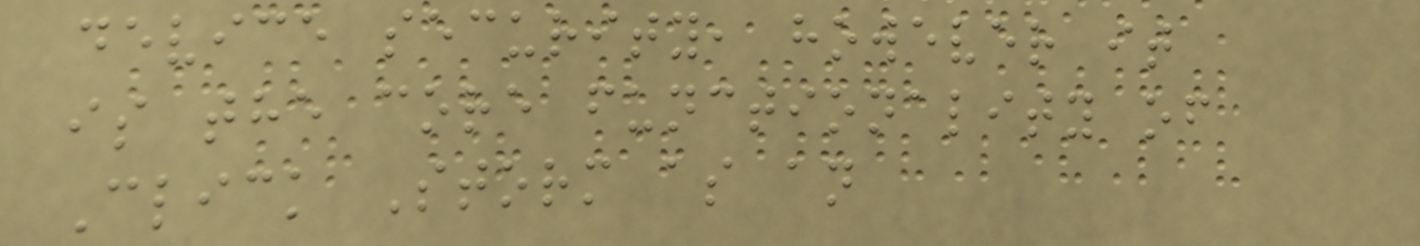device security, however it
is the core functionality of
Click Storm as an
